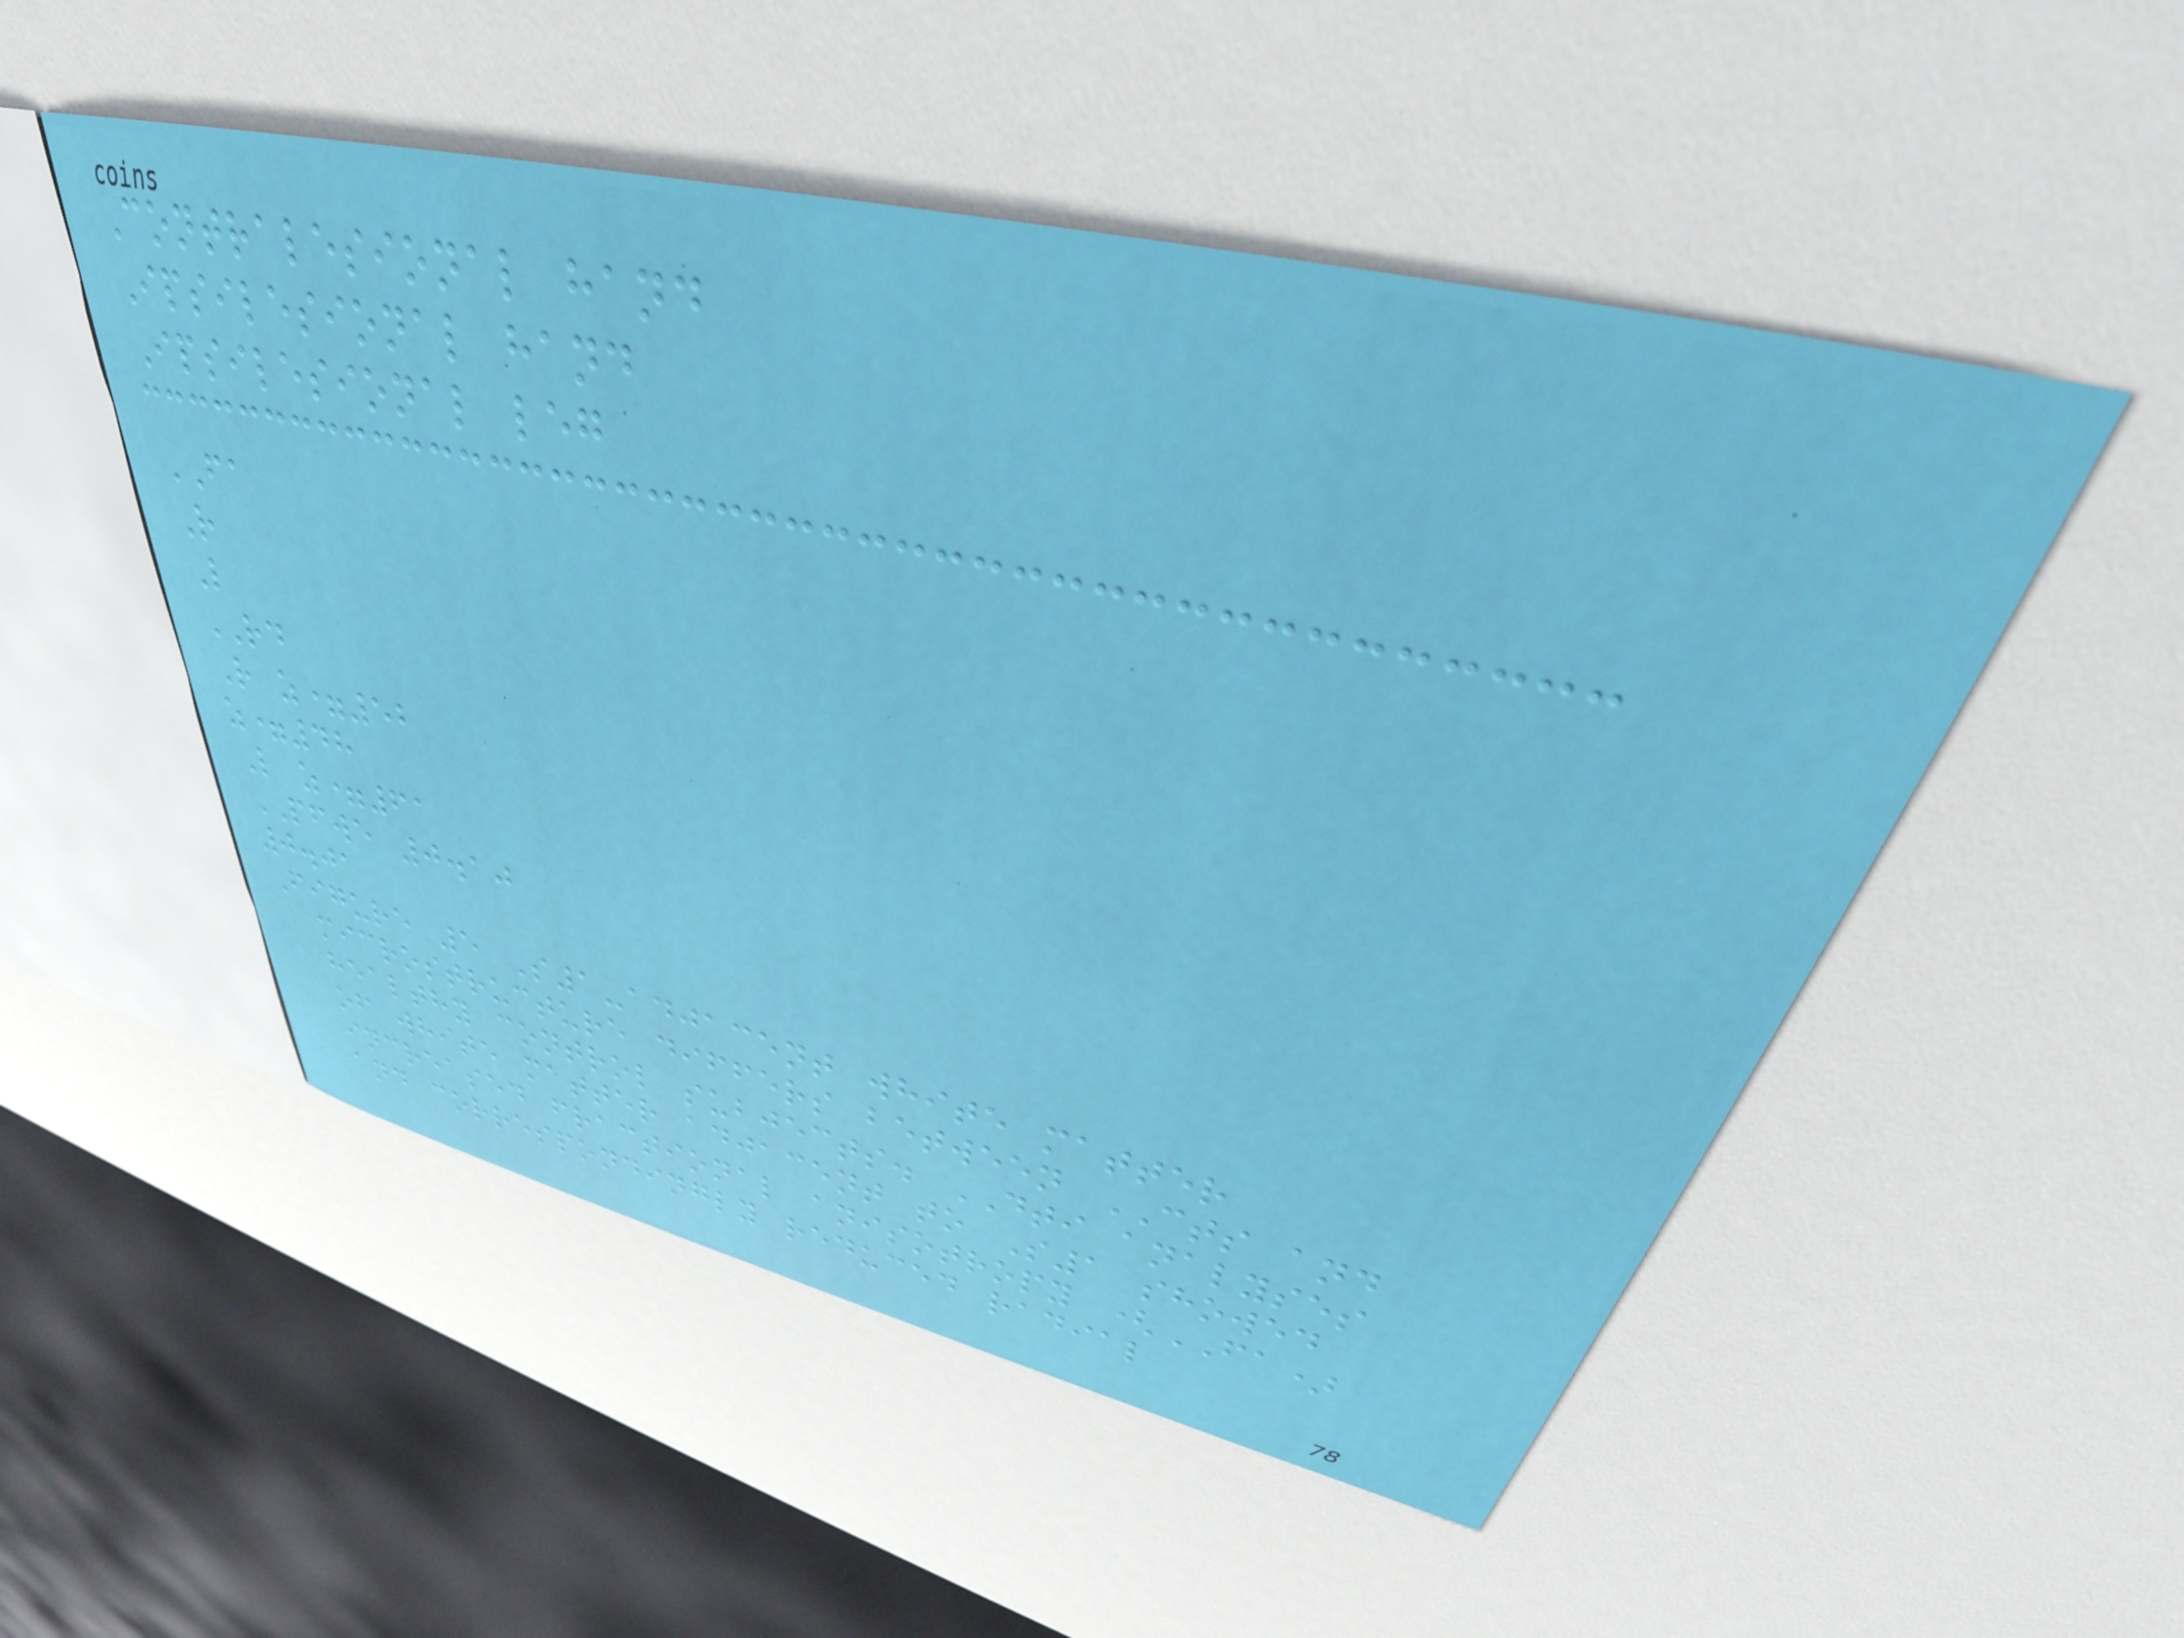Contralesional hand
Ipsilesional hand
Ipsilesional leg
FA
R
L
RD
R z=52
z=48
L z=61
PFWE 0.10
0.01
Figure 5 S1-adjacent white matter
microstructure differs between CTS and
healthy control subjects. DTI analyses
of white matter adjacent to S1 showed
increased fractional anisotropy (FA)
and correspondingly reduced radial
